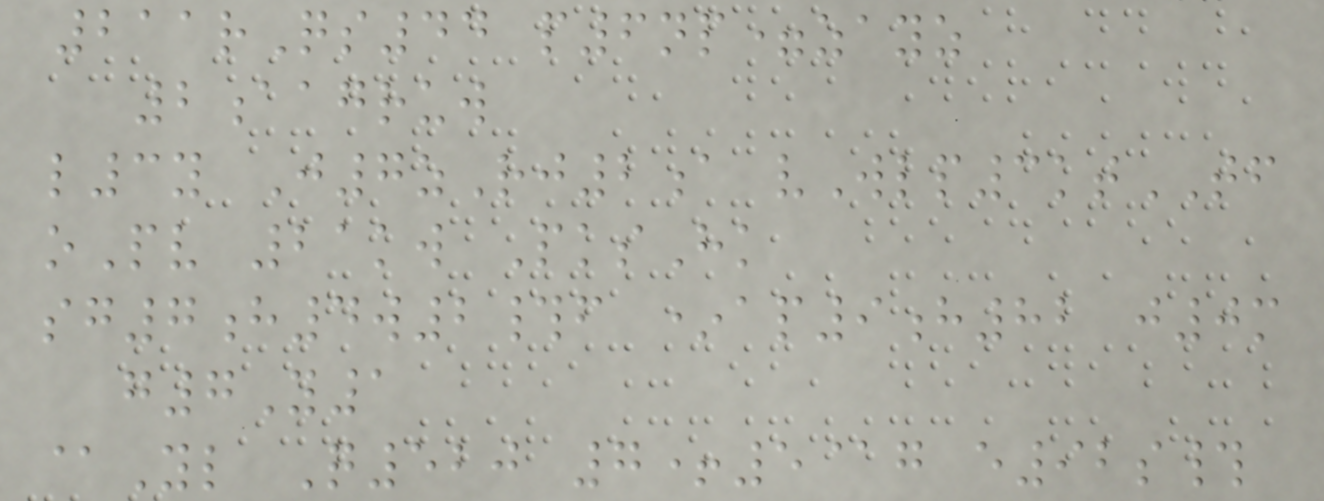211rQs44 p6np=zayz
2aagruw
l3y J7zRj2a vWlp3ktTF
oPv 21kw PksHk
sg7h4w2#f *ap9h82 j0m
g7Y1
@Yl Q520 7+5@g e92s#
